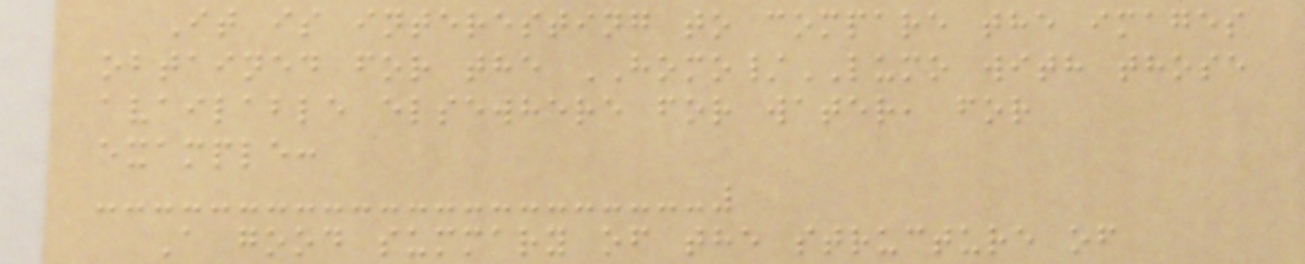It is interesting to compare the images
obtained for the HOMO/LUMO with those
available elsewhere for water, for
example:
A good summary of the structure of
